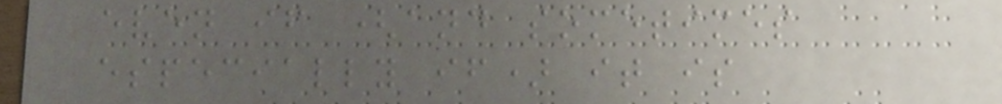even if (and sometimes
especially if) it is
